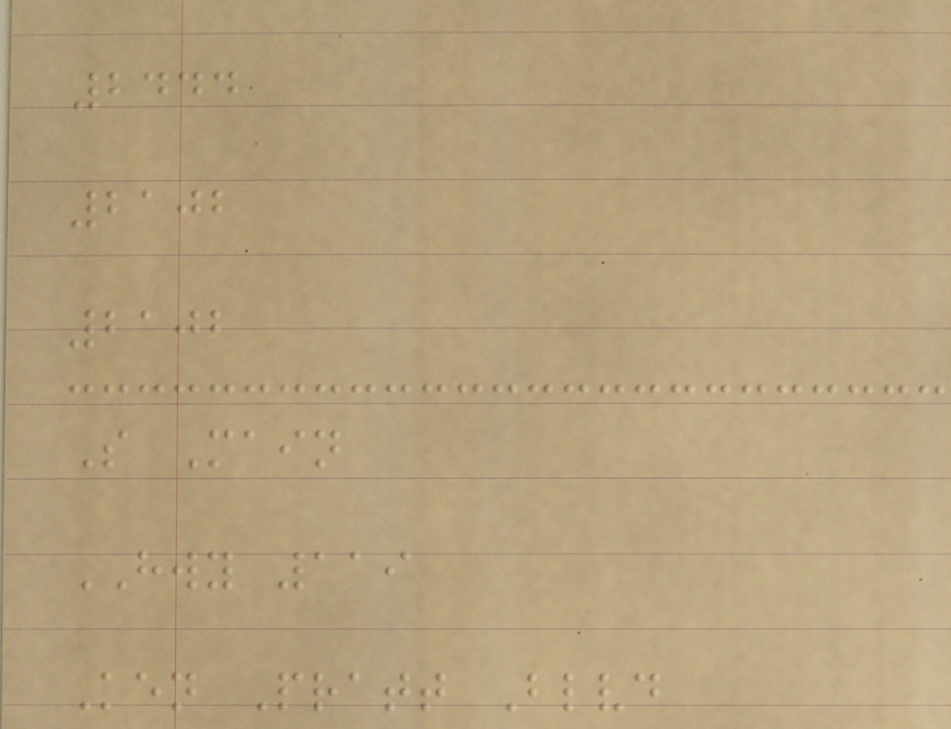2444
2102
2102
S Main
HWY 119
Ken Pratt Blvd
